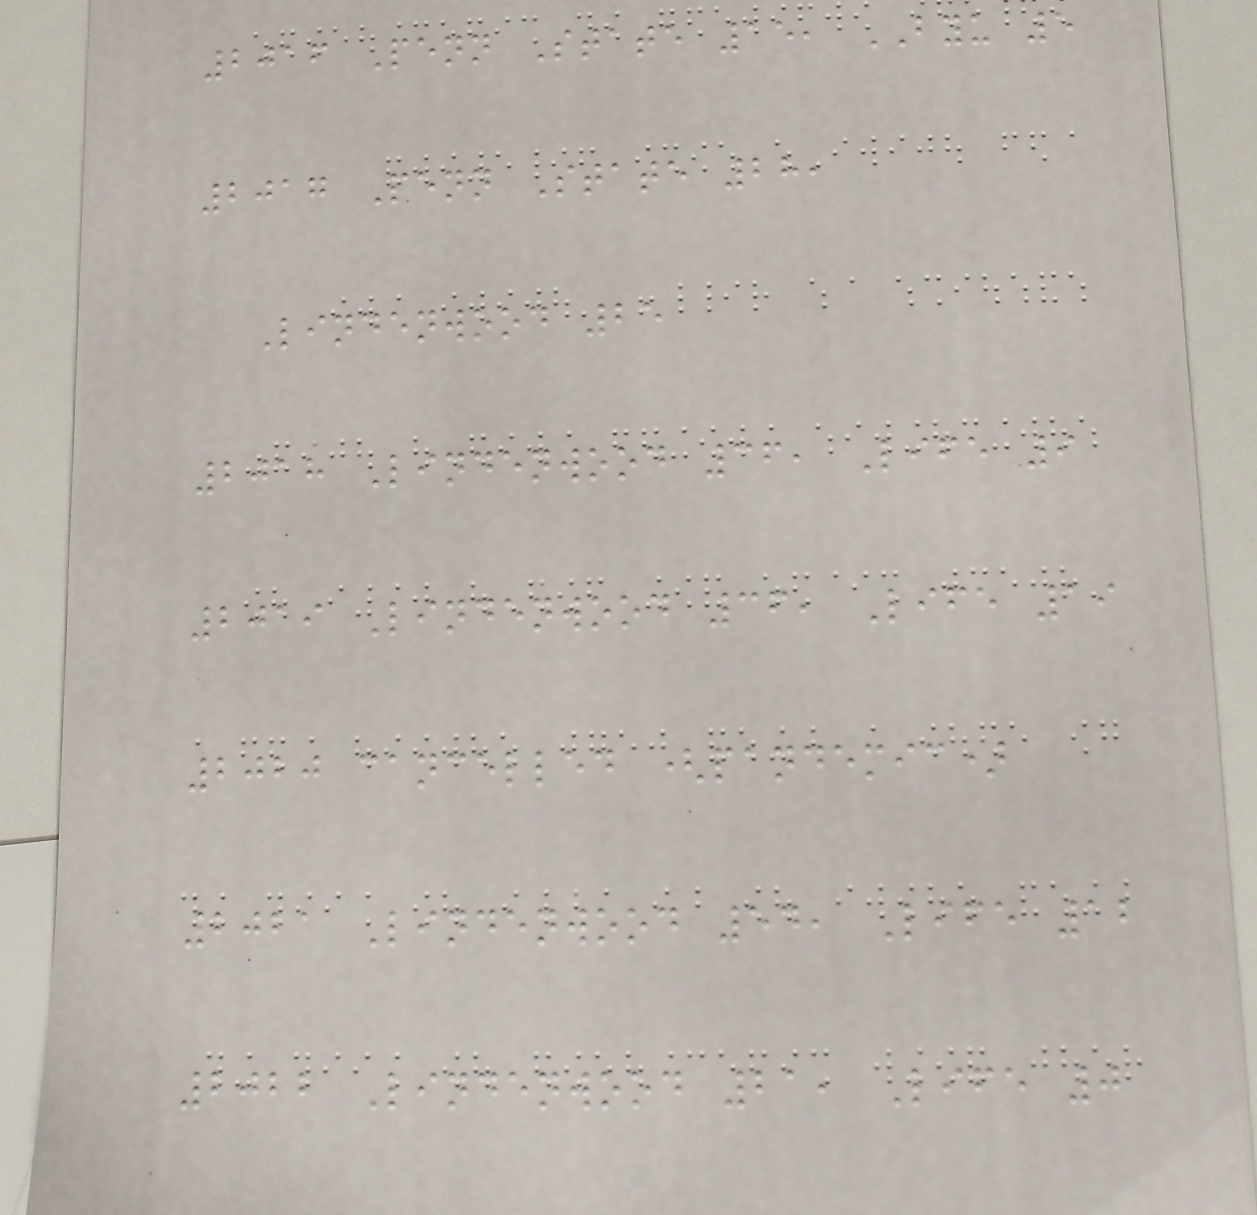2016 Penn State 15, BYU 5
2017 Penn State 28,
Lindenwood 25
2018 Lindenwood 36, Life 9
2019 Lindenwood 36, Life 19
2020 cancelled (pandemic)
2021 Lindenwood 54, Life 12
2022 Lindenwood 21, Life 0
